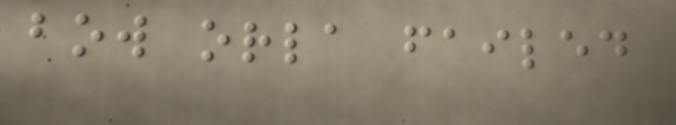bow orla failed
